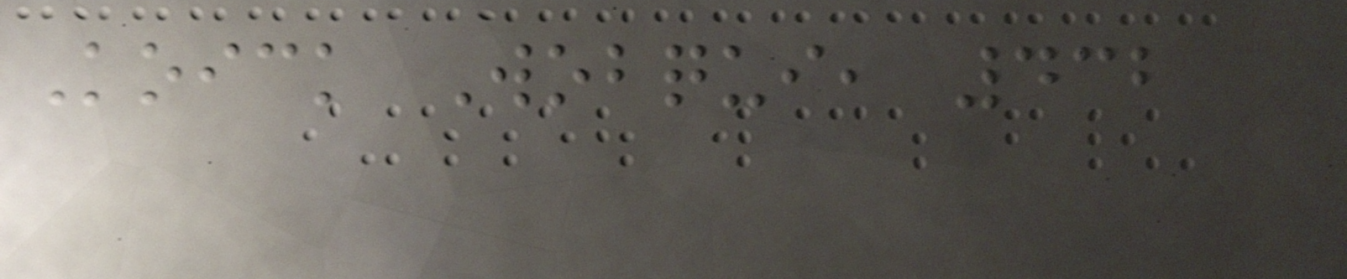Koick Wobqui, 432
